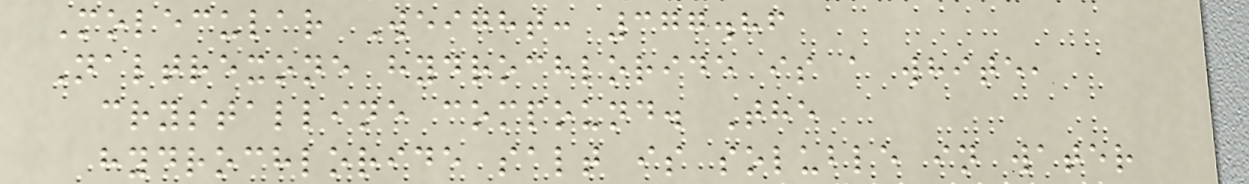Molecular Weight: 377.86
Naltrexone hydrochloride is a white,
crystalline compound. The
hydrochloride salt is soluble in water
